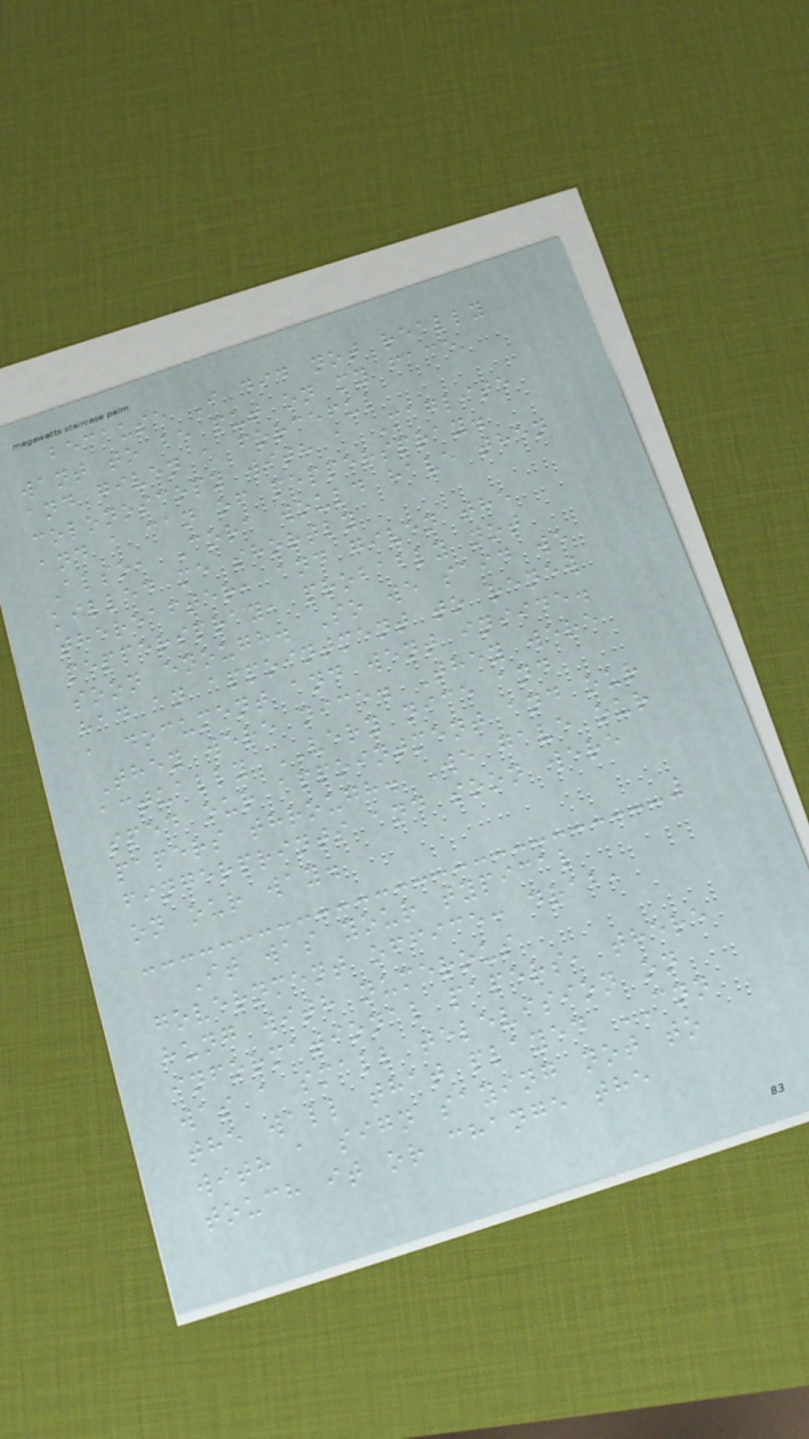because I did not really
want to be put on my face
and given a forceful
colonoscopy with a Maglite
and a can of pepperspray.
Also, Cora would have then
killed me shortly
thereafter, and given the
pepperspray, probably not
soon enough. So we said we
had an appointment to renew
a document and went inside.
They were nice. They were
actually VERY nice and
sped our appointment and our
papers through. We gave our
fingerprints and soon were
on our way.
It was your typical
government office: drab,
hung with numerous
informational papers, there
was a small television on
the wall that played CNN
with a sign saying not to
touch it or change the
